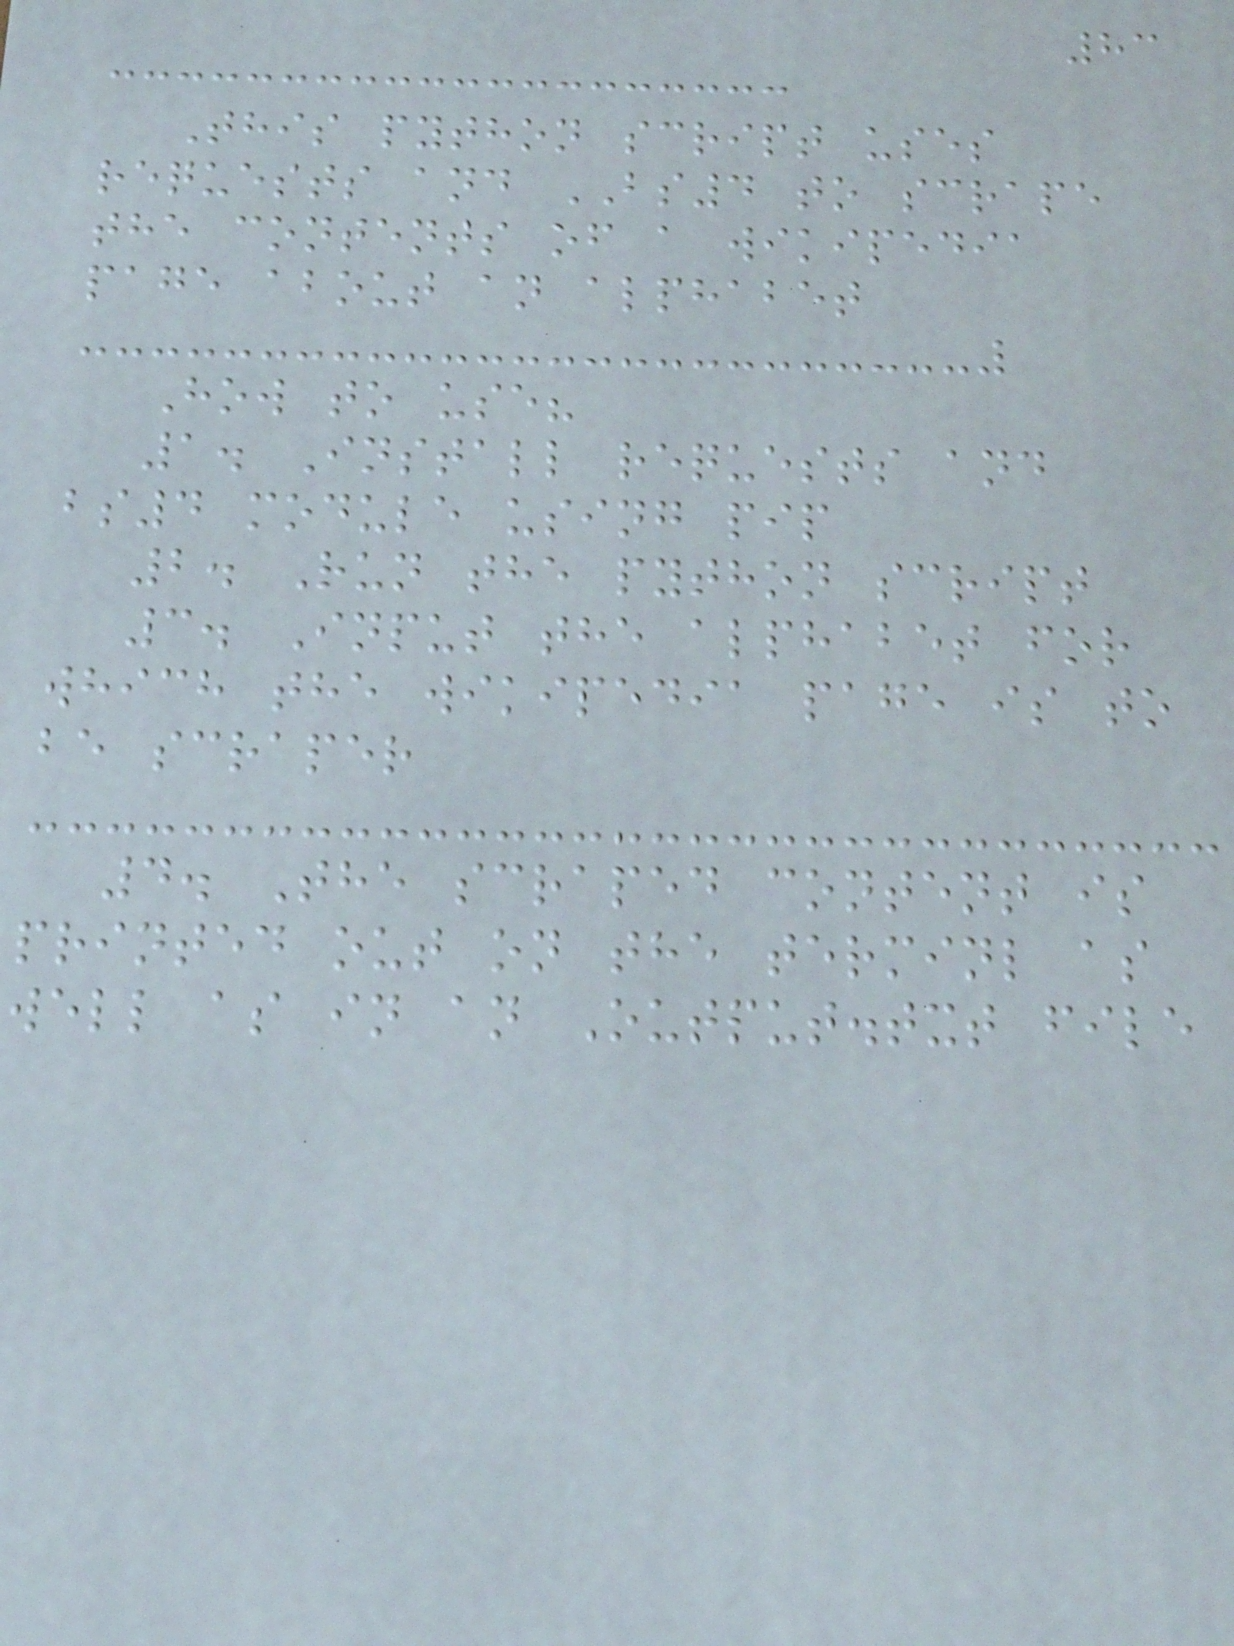83
This python script uses
requests and BS4 to scrape
the contents of a wikipedia
page about an alphabet
How to use?
1. Install requests and
bs4 module using pip
2. Run the python script
3. Input the alphabet for
which the wikipedia page is to
be scraper
4. The scraped content is
printed out on the terminl as
well as in an Output.txt file
